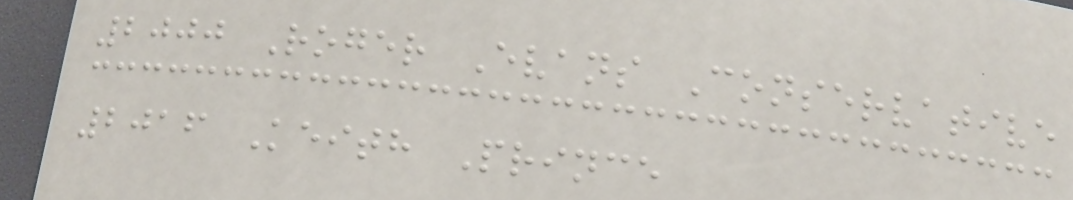2000 Roger Evans Conservative
2016 Keith Prince
